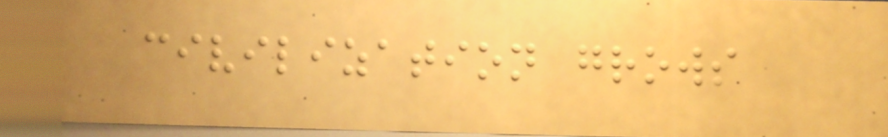civilization grows
